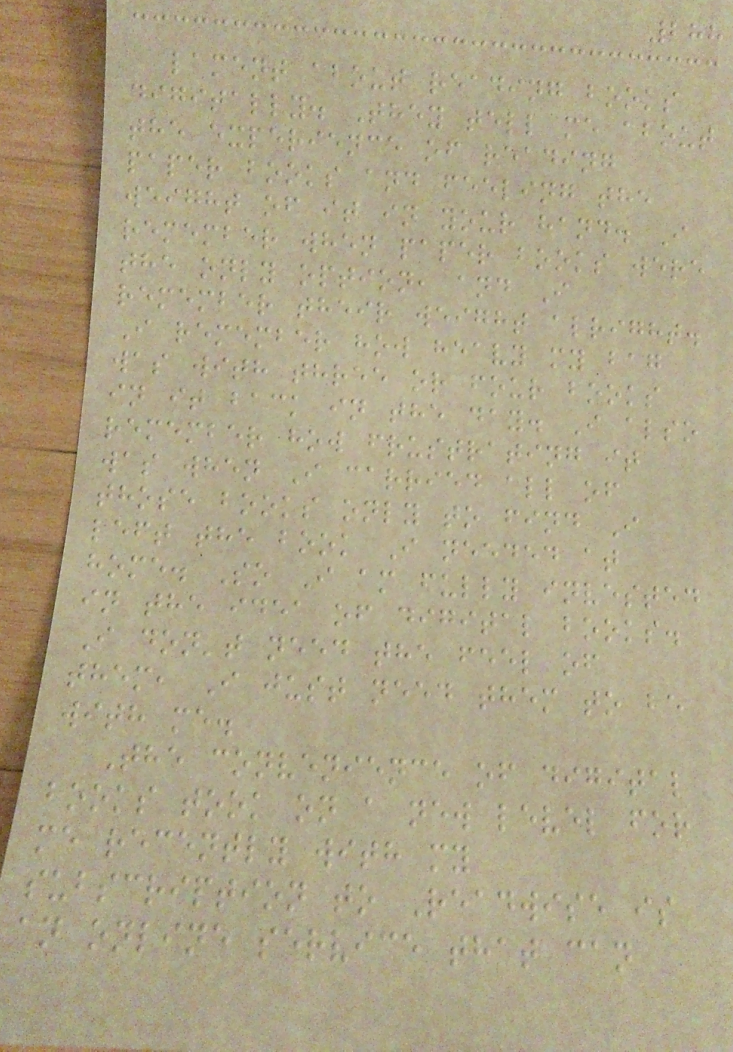288
lament about reading books
digitally. They tell me about
the experience of reading
paper books and feeling the
weight of it in your hand. I
remember when paper books were
the only option, and I
remember their weight alright.
I remember how heavy my bag
was with three or four books
in it back in the day. I also
remember how frustrating it
was when I carried all of
those books only to find I
left the book I needed at
home. So I am fully invested
in the idea of digital books.
I don't need the feel of
them, I just need them to be
with me.
The convenience of digital
books took on a new level for
me recently with my
subscription to Readwise is
an online service that can
